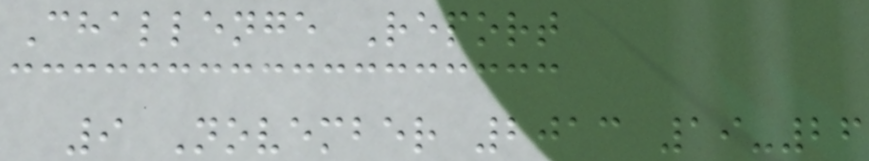Challenge Report
9 November 2013 19-26
